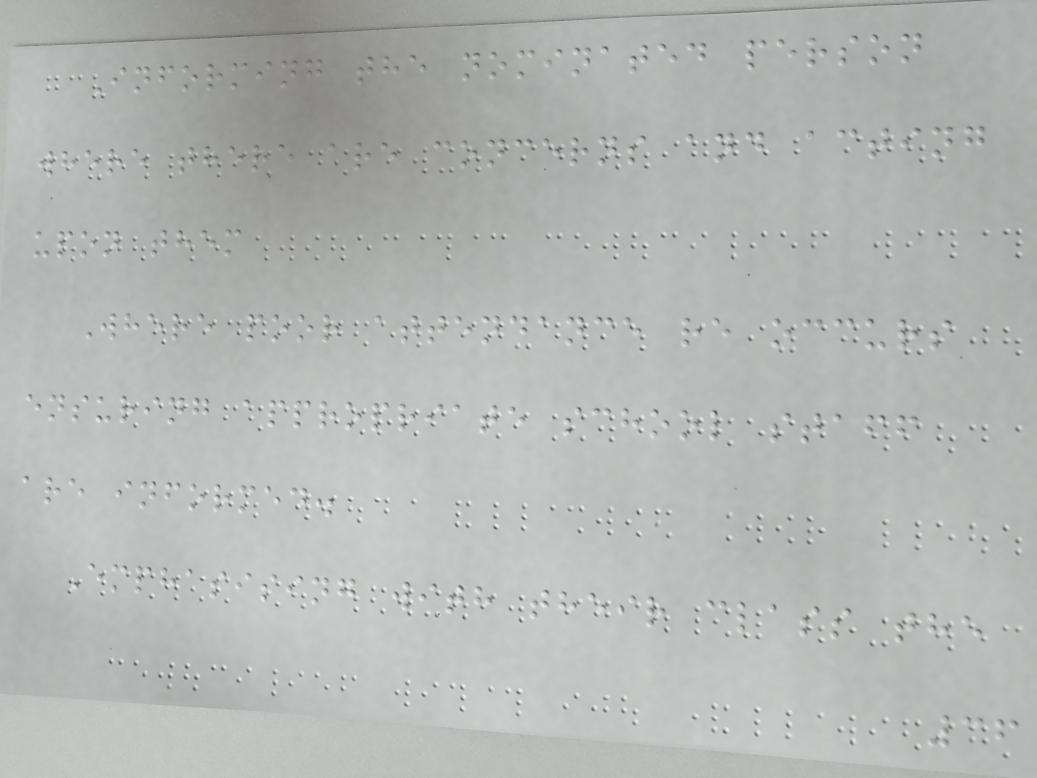Informing the nominated person
where there are concerns and acting
upon them
Where poor attendance re occurs
ensuring appropriate school staff
are informed.
Emphasising with their class the
36
